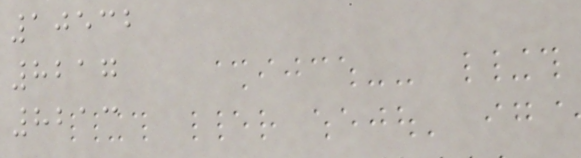10532
8217
8213
